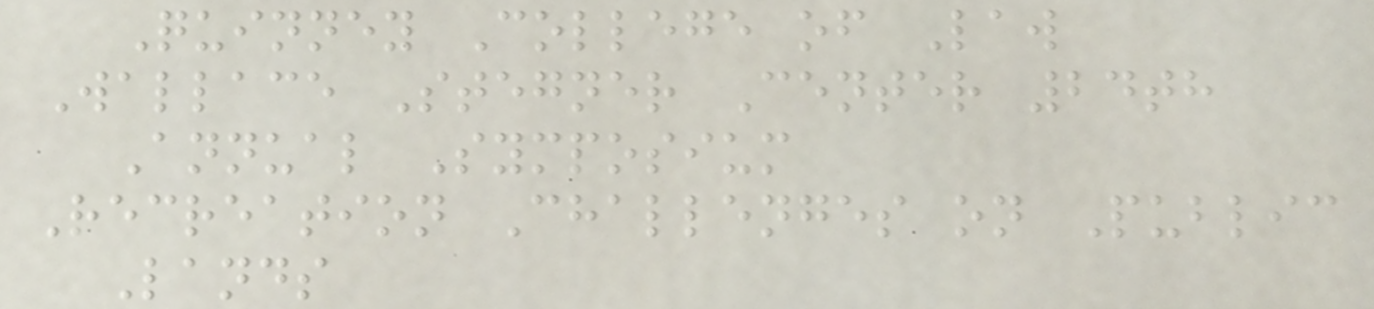Quinney College of Law
Wallace Stegner Center 24th
Annual Symposium
Recreation Challenges on Public
Lands
